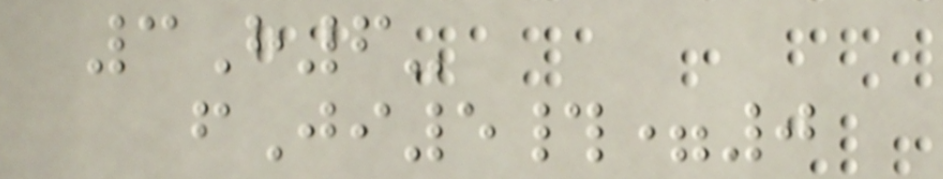3H6-
fJi5#=0
